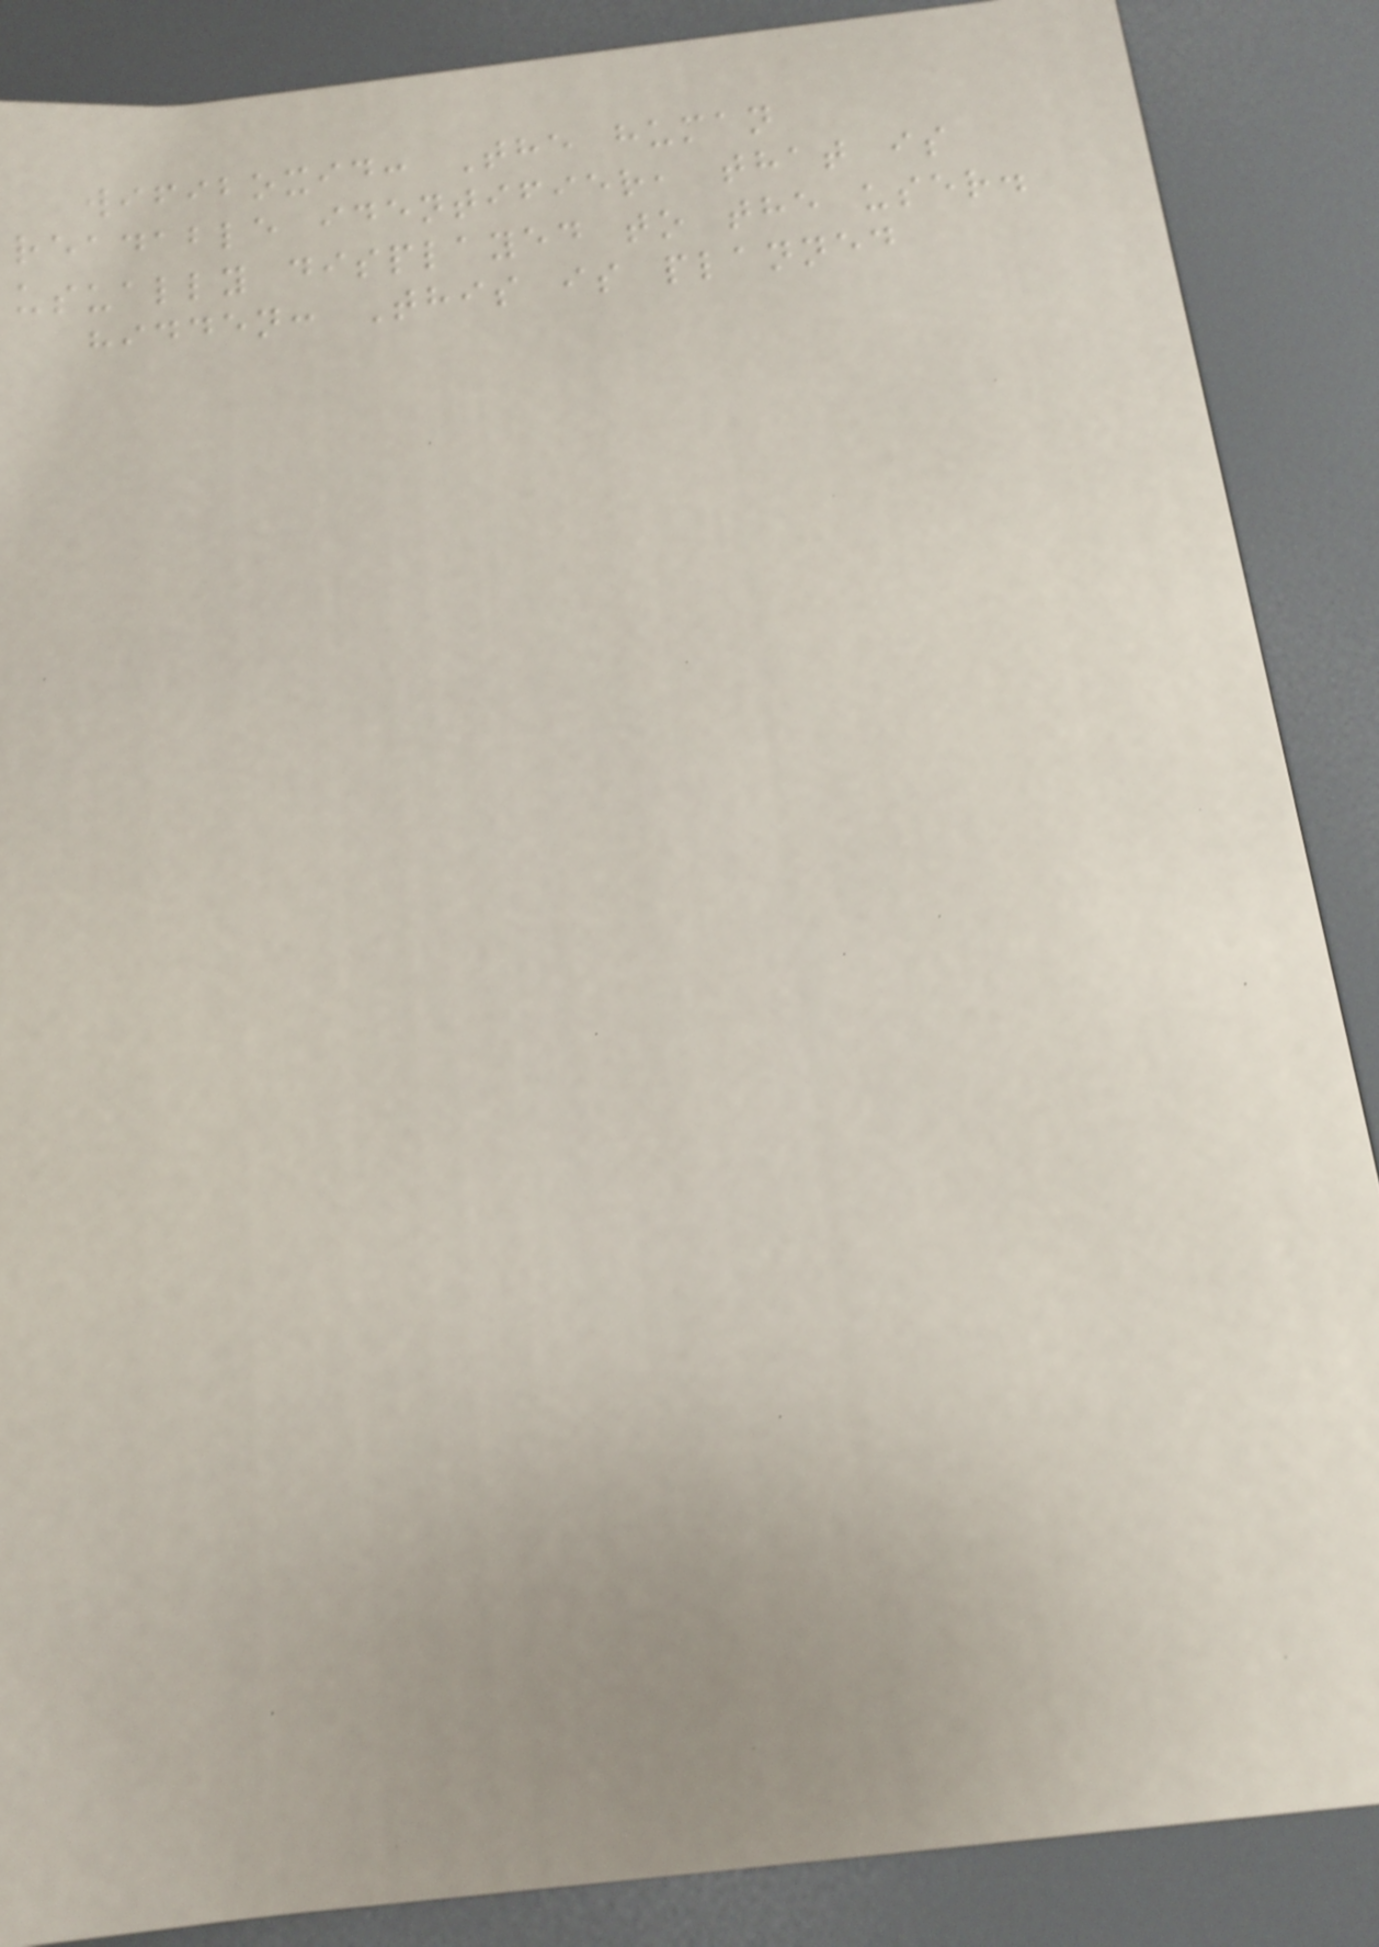wifiboxid: The human
readable identifier, that is
usually displayed to the user.
hidden: This is planned
